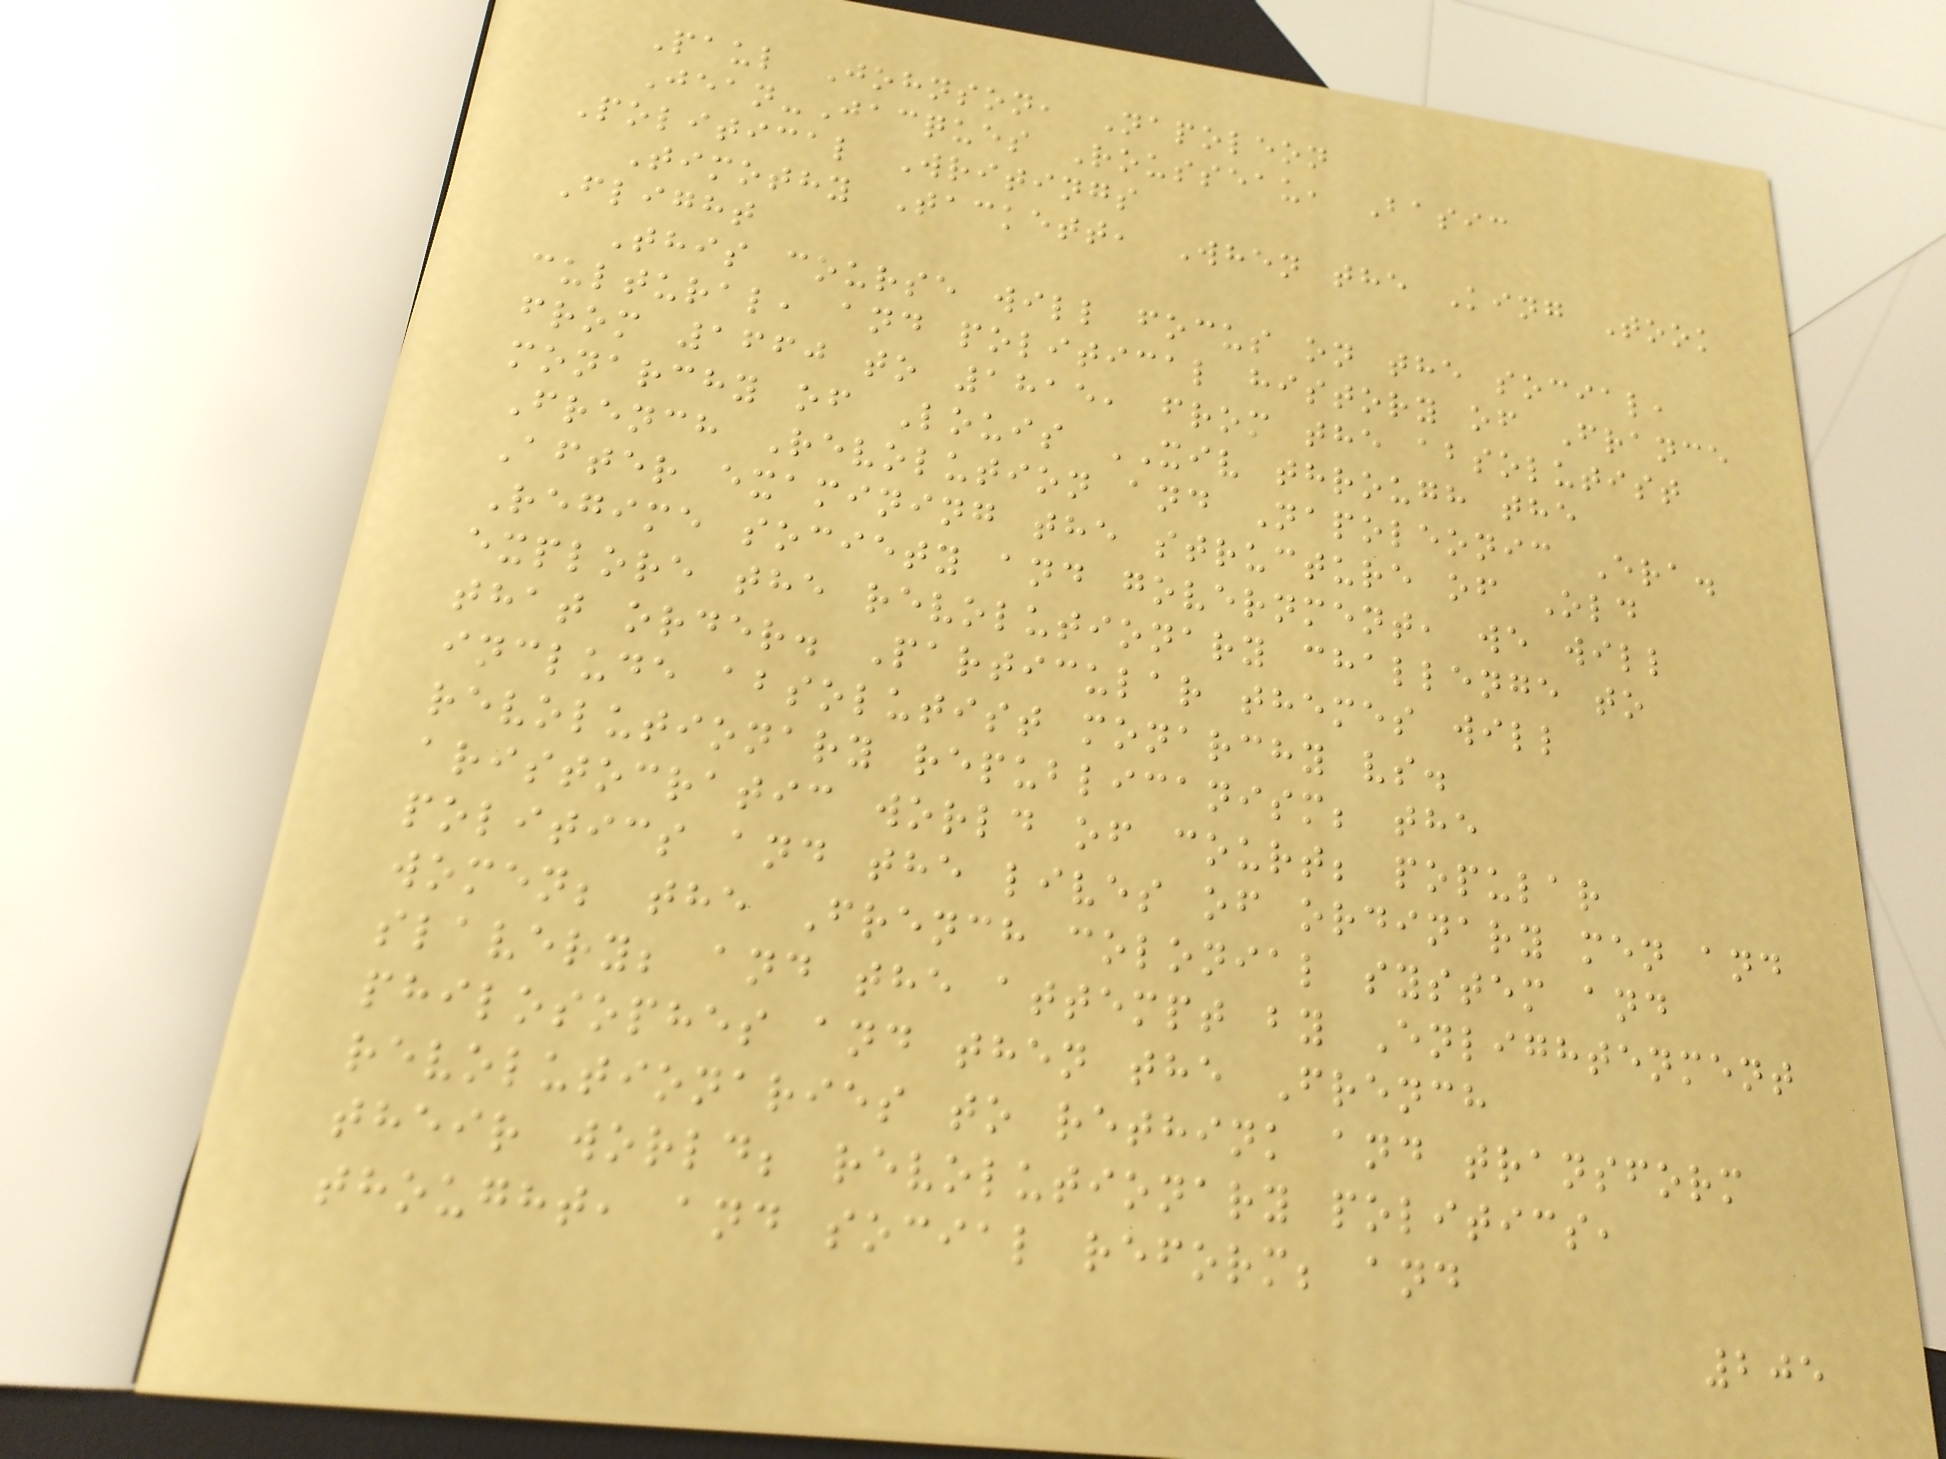Paul Johnson, Napoleon
Jean-Jacques Rousseau, Basic
Political Writings
Timothy Tackett, When the King Took
Flight
This course will focus on the social,
cultural, and political history of France
from 1660 to 1815, from the absolutist
monarchy of Louis XIV through the
French Revolution and Napoleonic Era.
After examining the structure of Old
Regime society and government, we will
explore the revolutionary challenge to
that order. Particular themes will
include absolutist monarchy vs.
revolutionary republicanism; the
aristocratic world of court; popular
politics and the lives of ordinary men and
women; the French colonial system and
slavery; and the attempt by Enlightenment
philosophes and then the French
revolutionaries to rethink and transform
their world; revolutionary politics,
thought, and social reform; and
205
